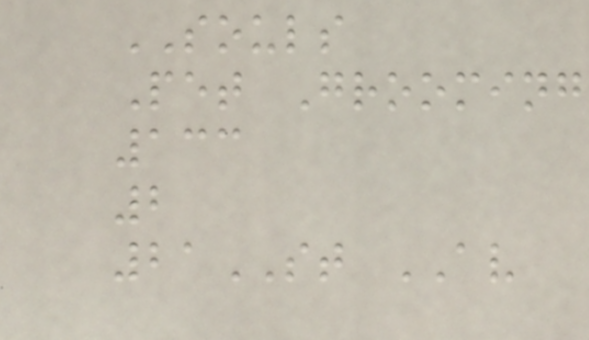SOULS
Pet Grooming
133
2
21ST AV
